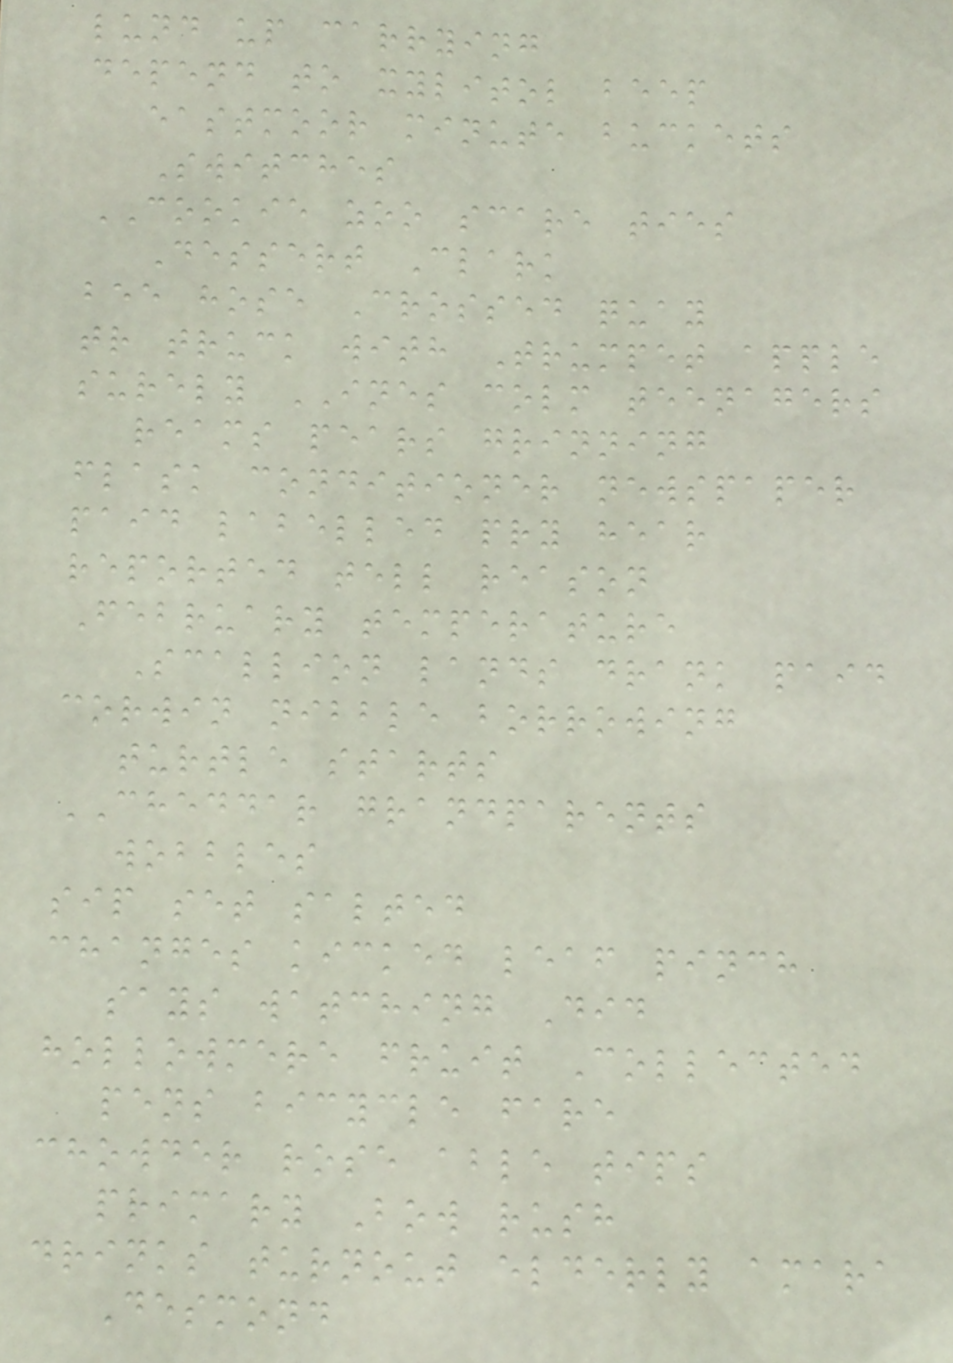lund up carrying
depend to xylitol beep
eastmoor minute buckets
Switches
COOKIE zoo scare ties
Dessert Clark
bee hose Crossed quay
tr truck with Trumpet apple
surely INES colm teenagers
reams pears grinning
flask conditioner newspaper
paid labelled pry hear
reported tell reason
February temperature
Scallion lands drank paid
corwin nibble borrowing
turtle starts
CHEDDAR grandparents
wobbles
sip set salted
changes kicked leaf pinch
says watching Did
hollowmere fruit Collected
pens bicycle fare
chowder rose able tips
primary Bow rush
drinks turnout elderly amara
Desmond
